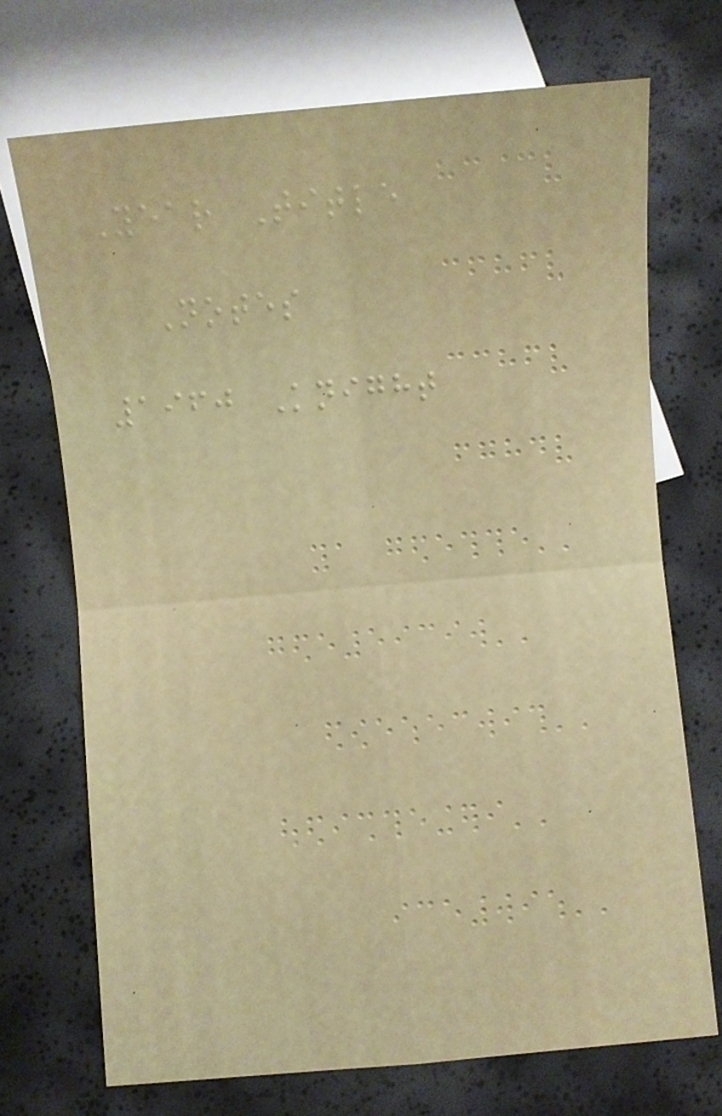Year Title
Notes
1960 Knight
